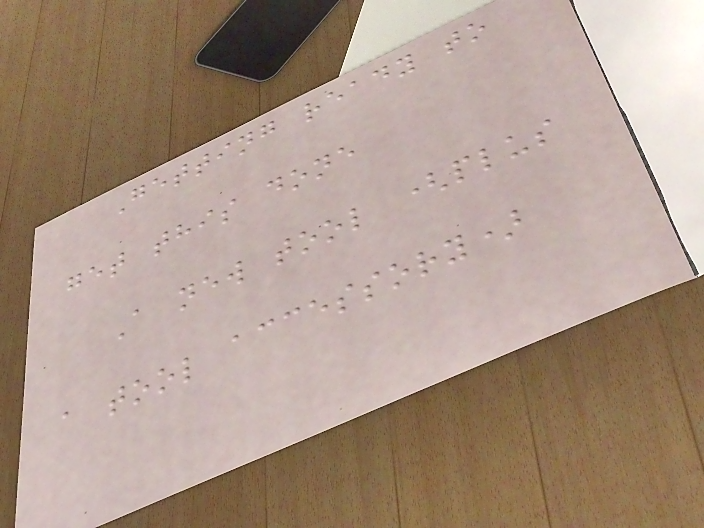Getting ready to
get this done
A new tool (plus
a tool accessory)
